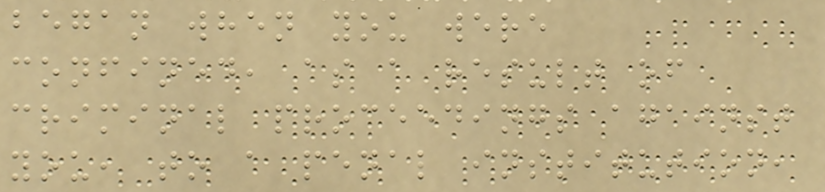began when you were
confined, as a result of
criminal proceedings against
you, to a penal institution,
